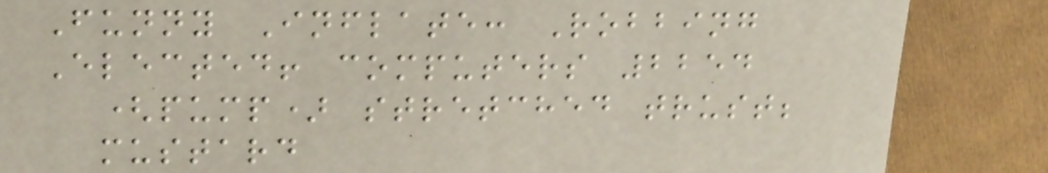Funny Inflate: Robbing
Elected! computers 2254
(pump) stretched trust;
mustard
